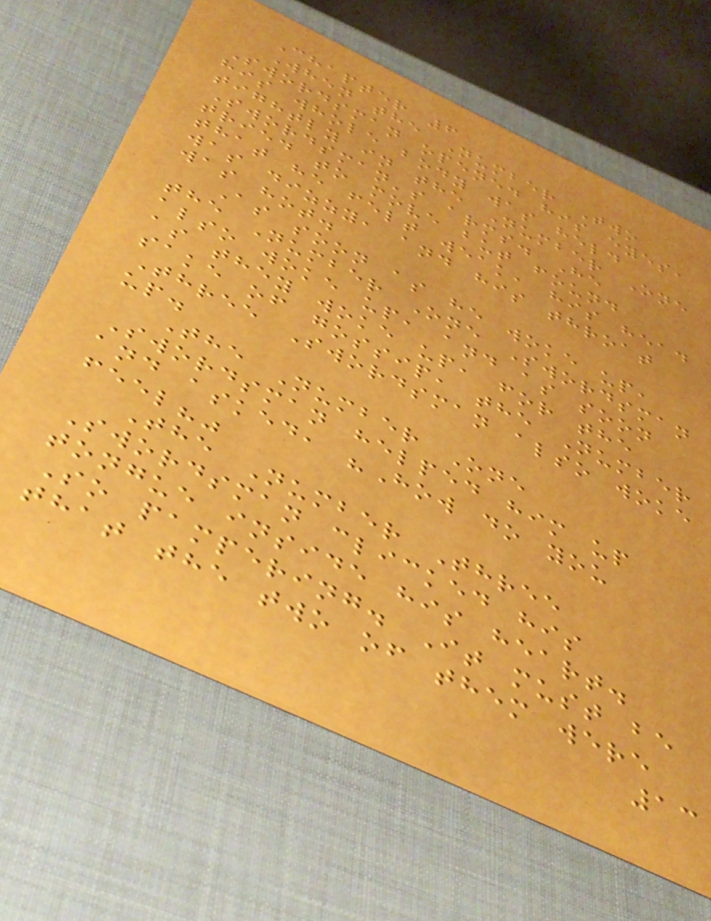Chapter 6
When the Number Two
Swordsman opened his eyes,
his whole body was held
tightly in the Number One
Swordsman's arms. He
tried to move but found
that he felt weak, his head
was dizzy, and his throat
was hot.
As soon as he woke up,
the Number One Swordsman
also woke up, and as soon
as they woke up, for the
sake of gossip, the Number
Three Swordsman also woke
up.
The Number One
Swordsman helped him up
and asked, "How do you
feel?"
The Number Three
Swordsman clicked his
tongue inside his heart.
So pampering. It must be
that the two of them were
13
